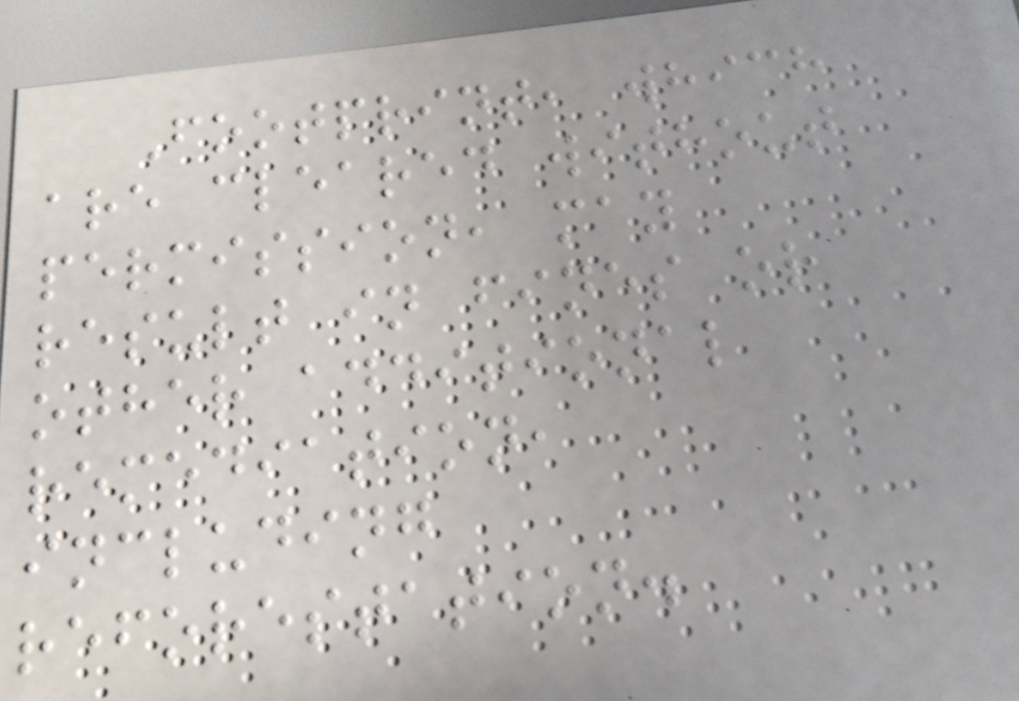Footprint, which
are cleared without
permission, may
result in fines or
other additional
remediation,
including
reforestation.
